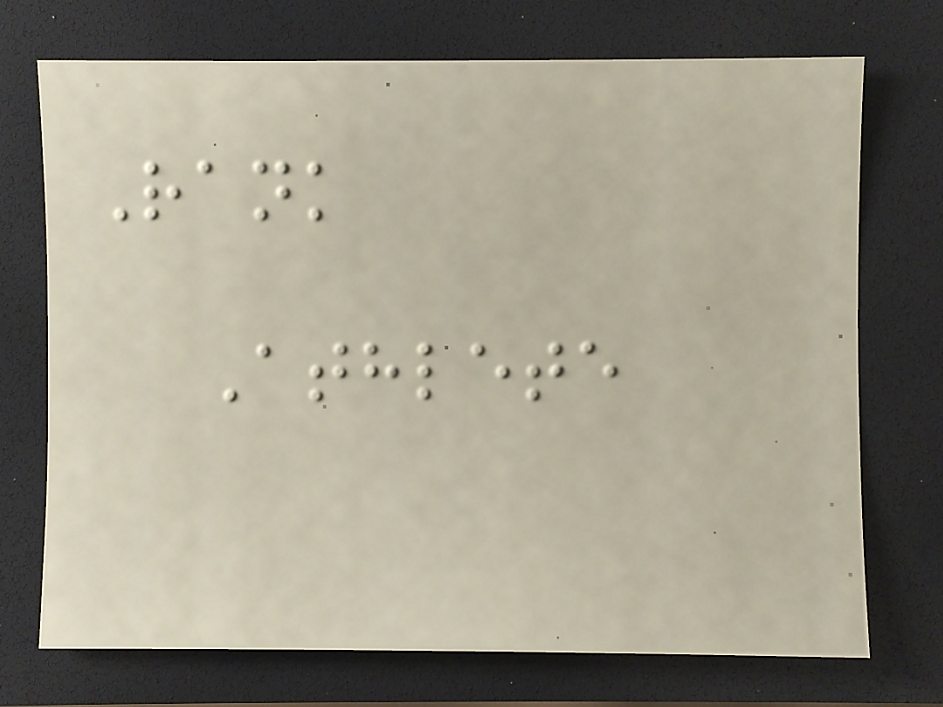Rank
Athlete
